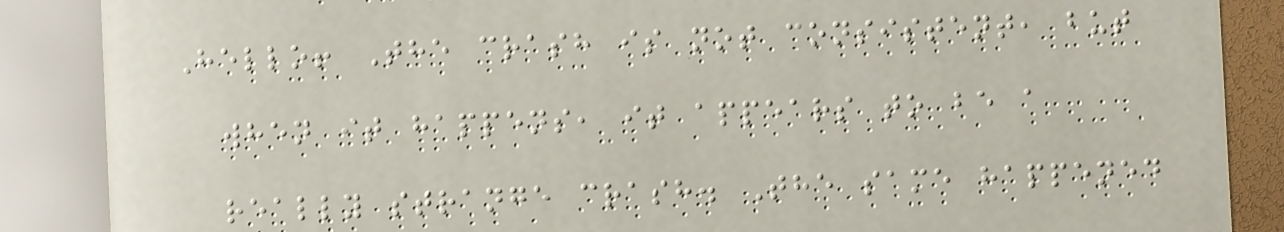Hello! The crash is not consistent, but
when it happens, it appears to be a
really strange crash. The same happened
